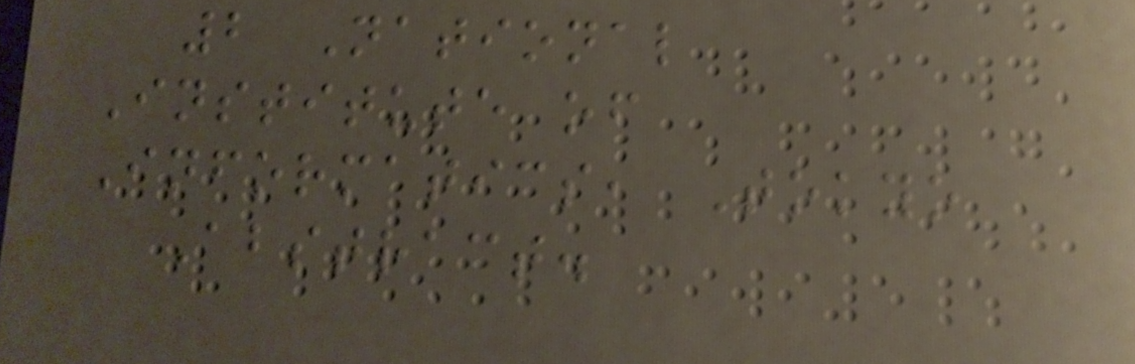2 National
Institute of
Informatics, Tokyo
Abstract.
